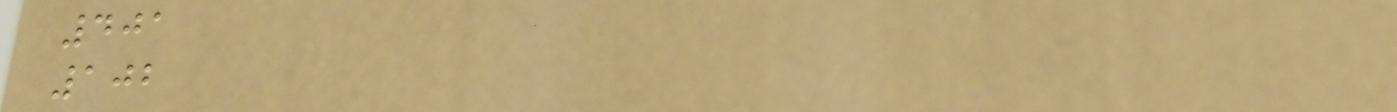401
102
